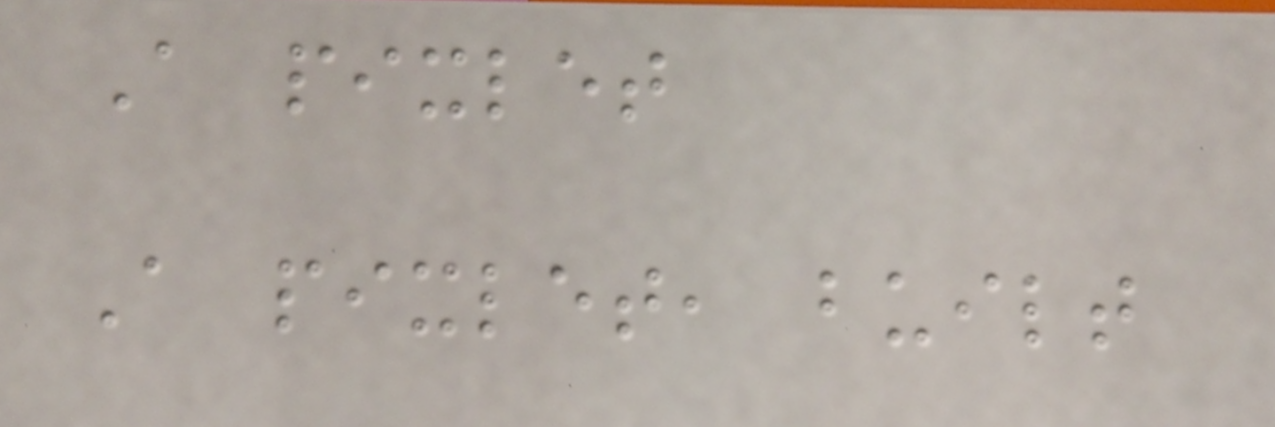A pixlet
A pixlet, built
